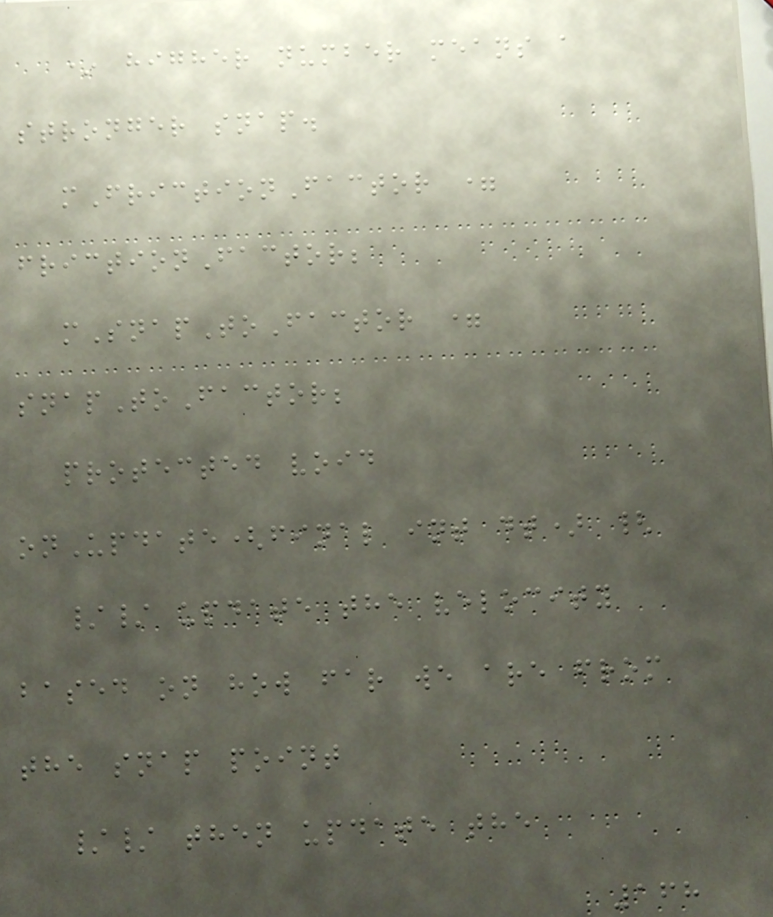* higher number means a
stronger snap.
mFrictionFactor =
frictionFactor;
mSnapToFactor =
snapToFactor;
protected void
onUpdate(final int dt) {
// update the velocity
based on how far we are from
the snap point
// then update the
168
